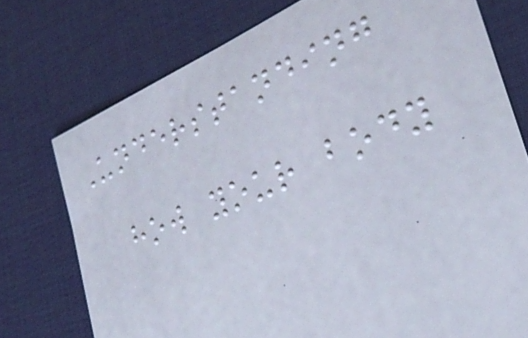Understanding
how your body
